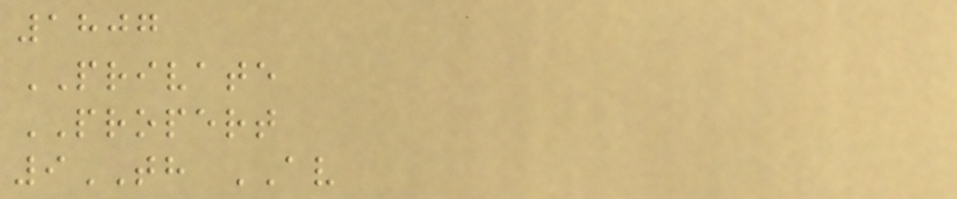1807
PRIVATE
PROPERT
9TH AV
